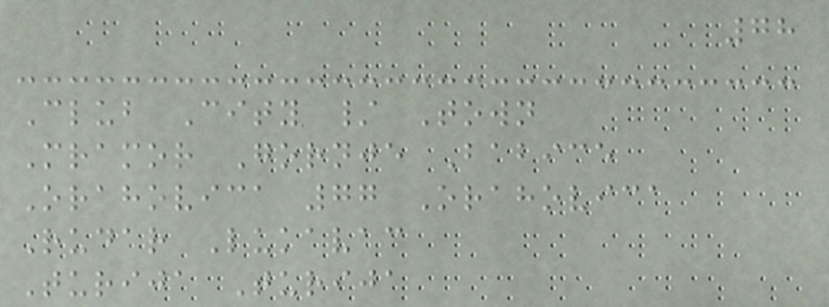78
Club City / Town
Mramor Gornje Babice
Orahovica 77 Orahovica
Rudar Lukavac
Turija Turija
